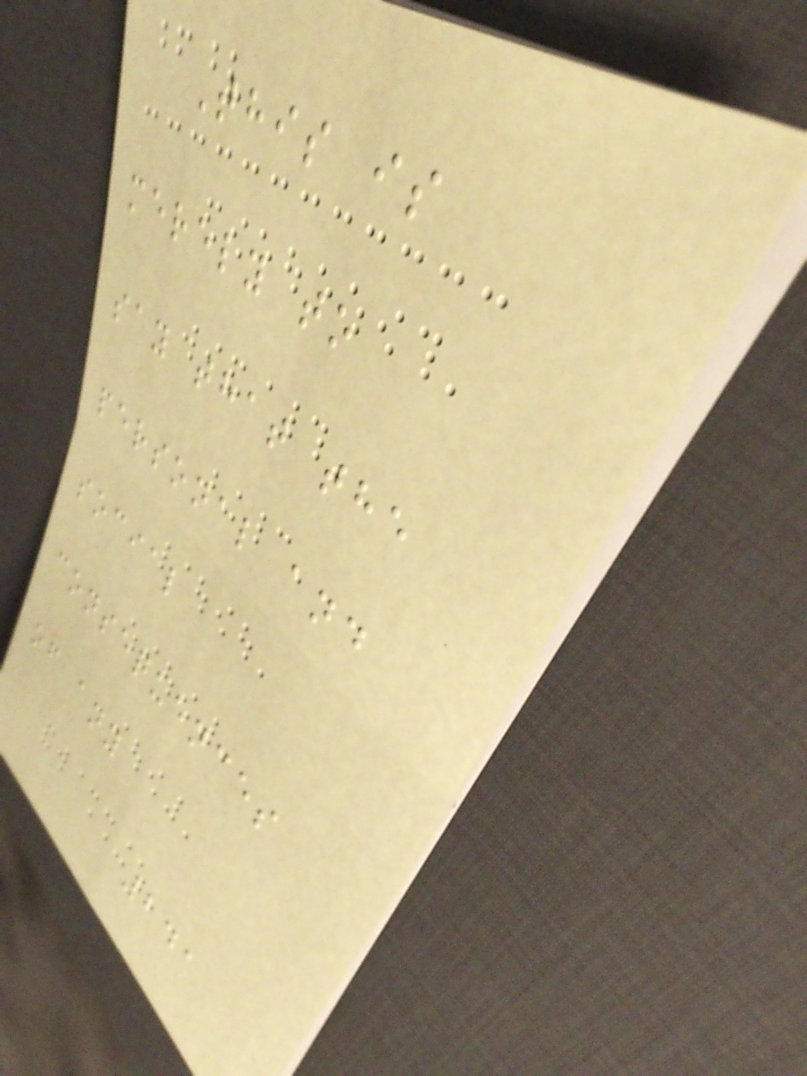This is
merely to
say that the
personal and
social
consequences
of any
241
